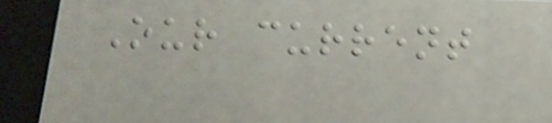Our current
